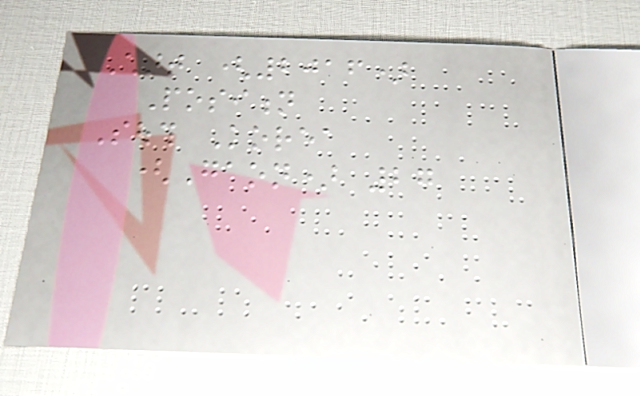Chart (2016)
Position
South Korea
(Gaon) 27
